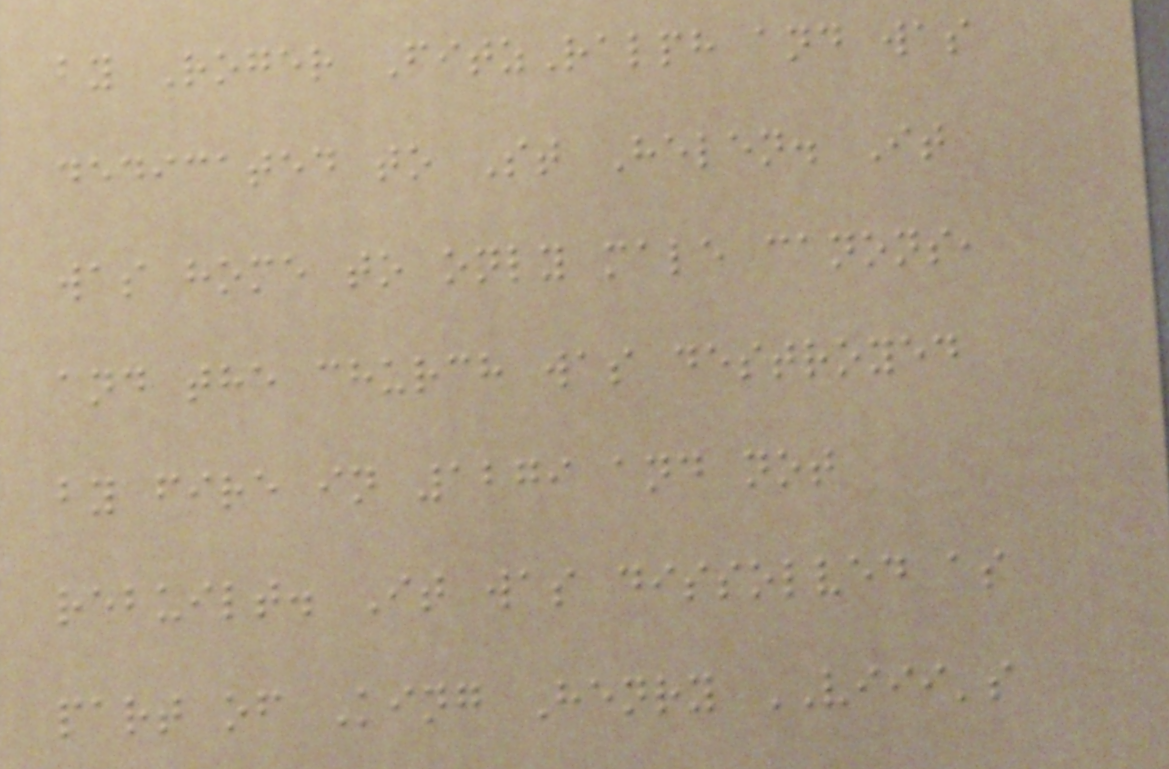by Roger FitzRalph and was
dedicated to St Helen. It
was home to only male canons,
and the church was destroyed
by fire in 1279 and not
rebuilt. It was dissolved as
part of King Henry VIII's
